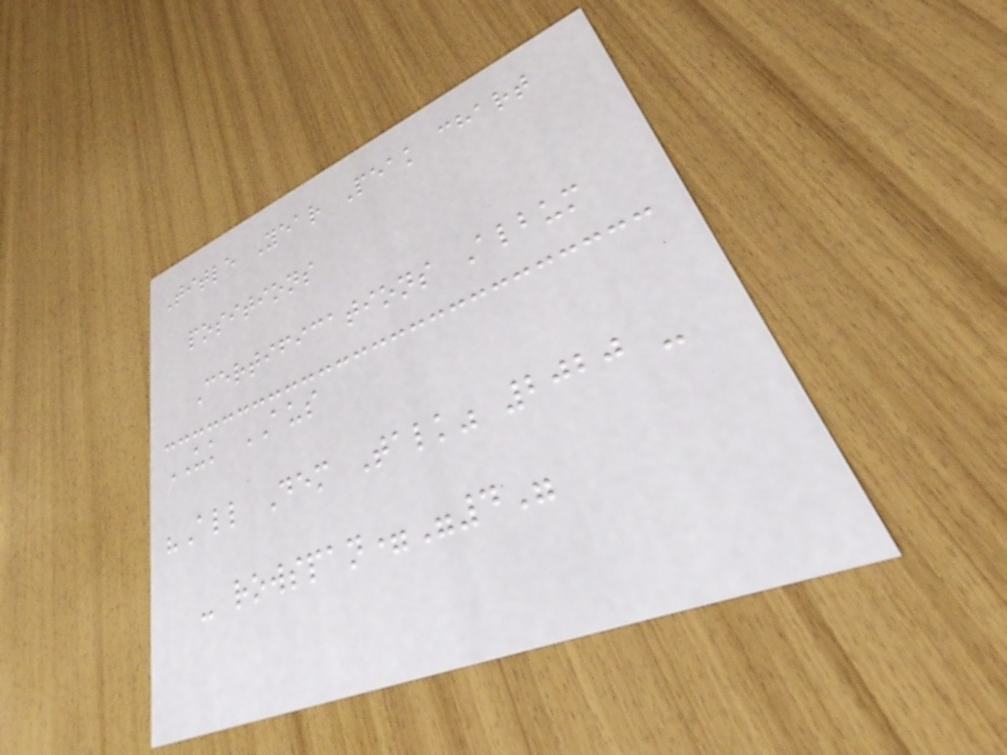Title Year Peak chart
positions
Certifications Album
UK AUS
"All Dem Talk" 2020 -
- rowspan="4"
